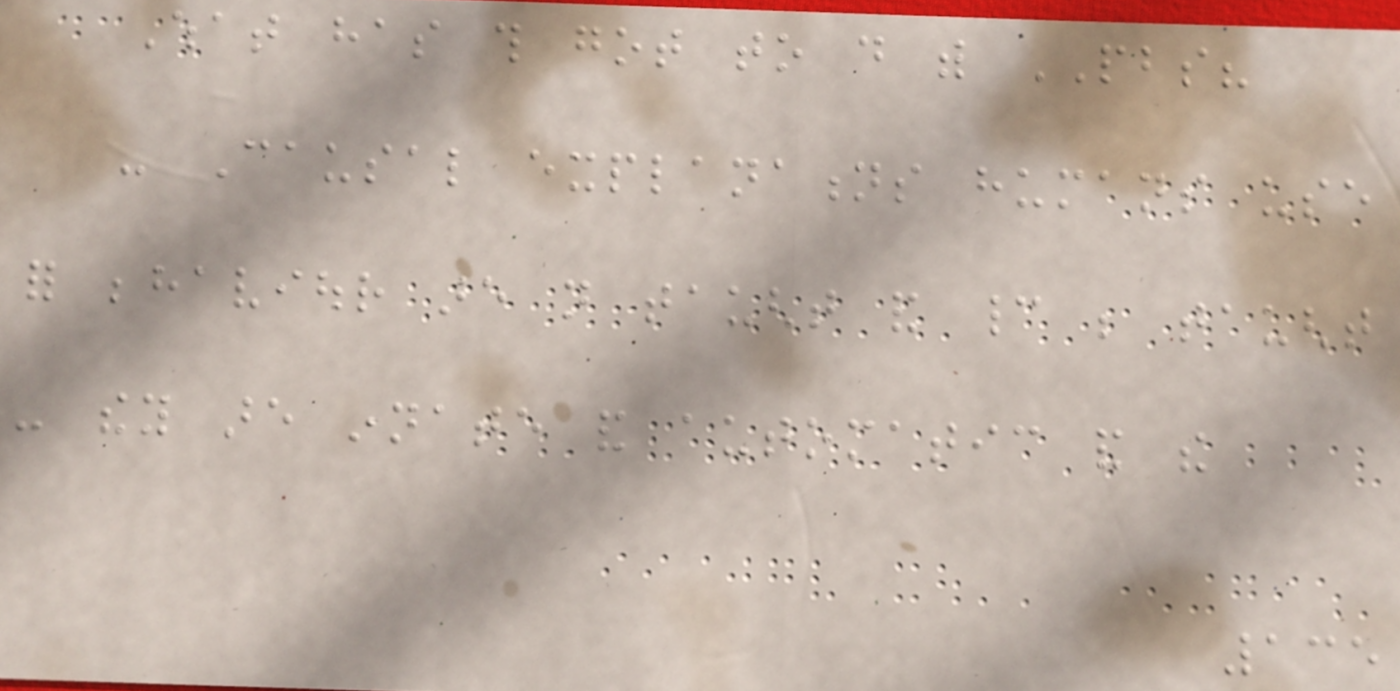What has this got to do with PBS?
- Causal explanations humans use
for behaviour are not taught and cannot be taught
- they are innate and automatic and the
135
